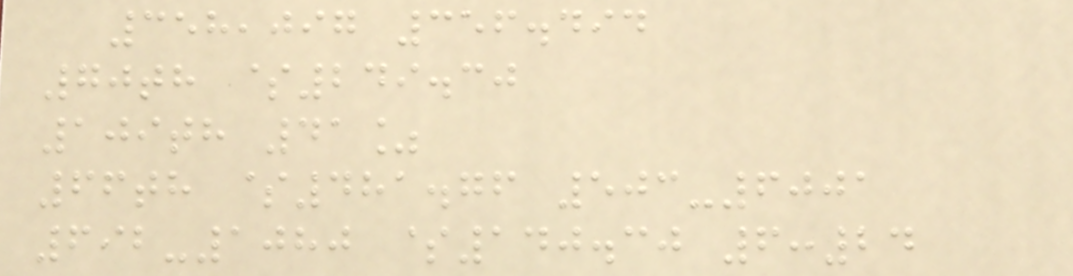358,097 356.494
70th $249.30
109th 41%
66th $481.76 503-6001
692-1080 $140.30 6:24
